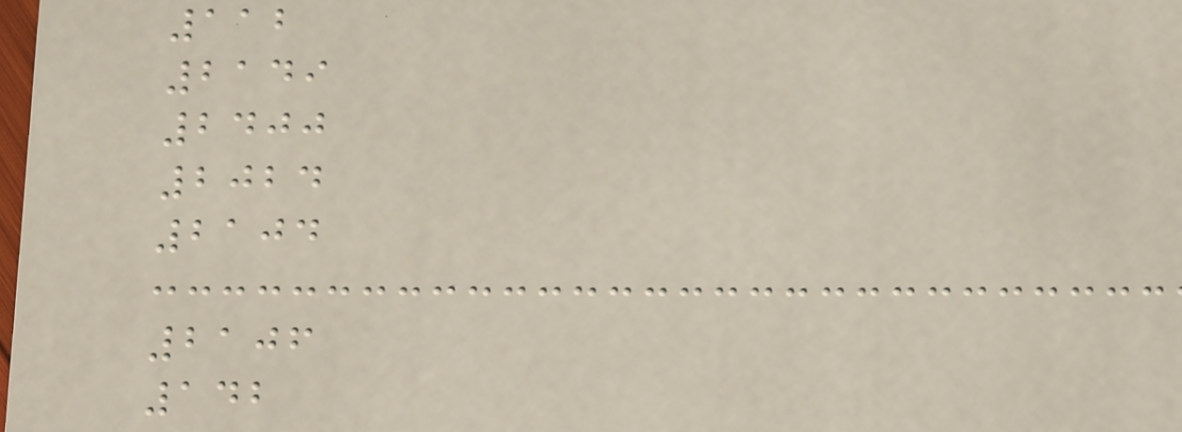112
2149
2400
2024
2104
2106
142
